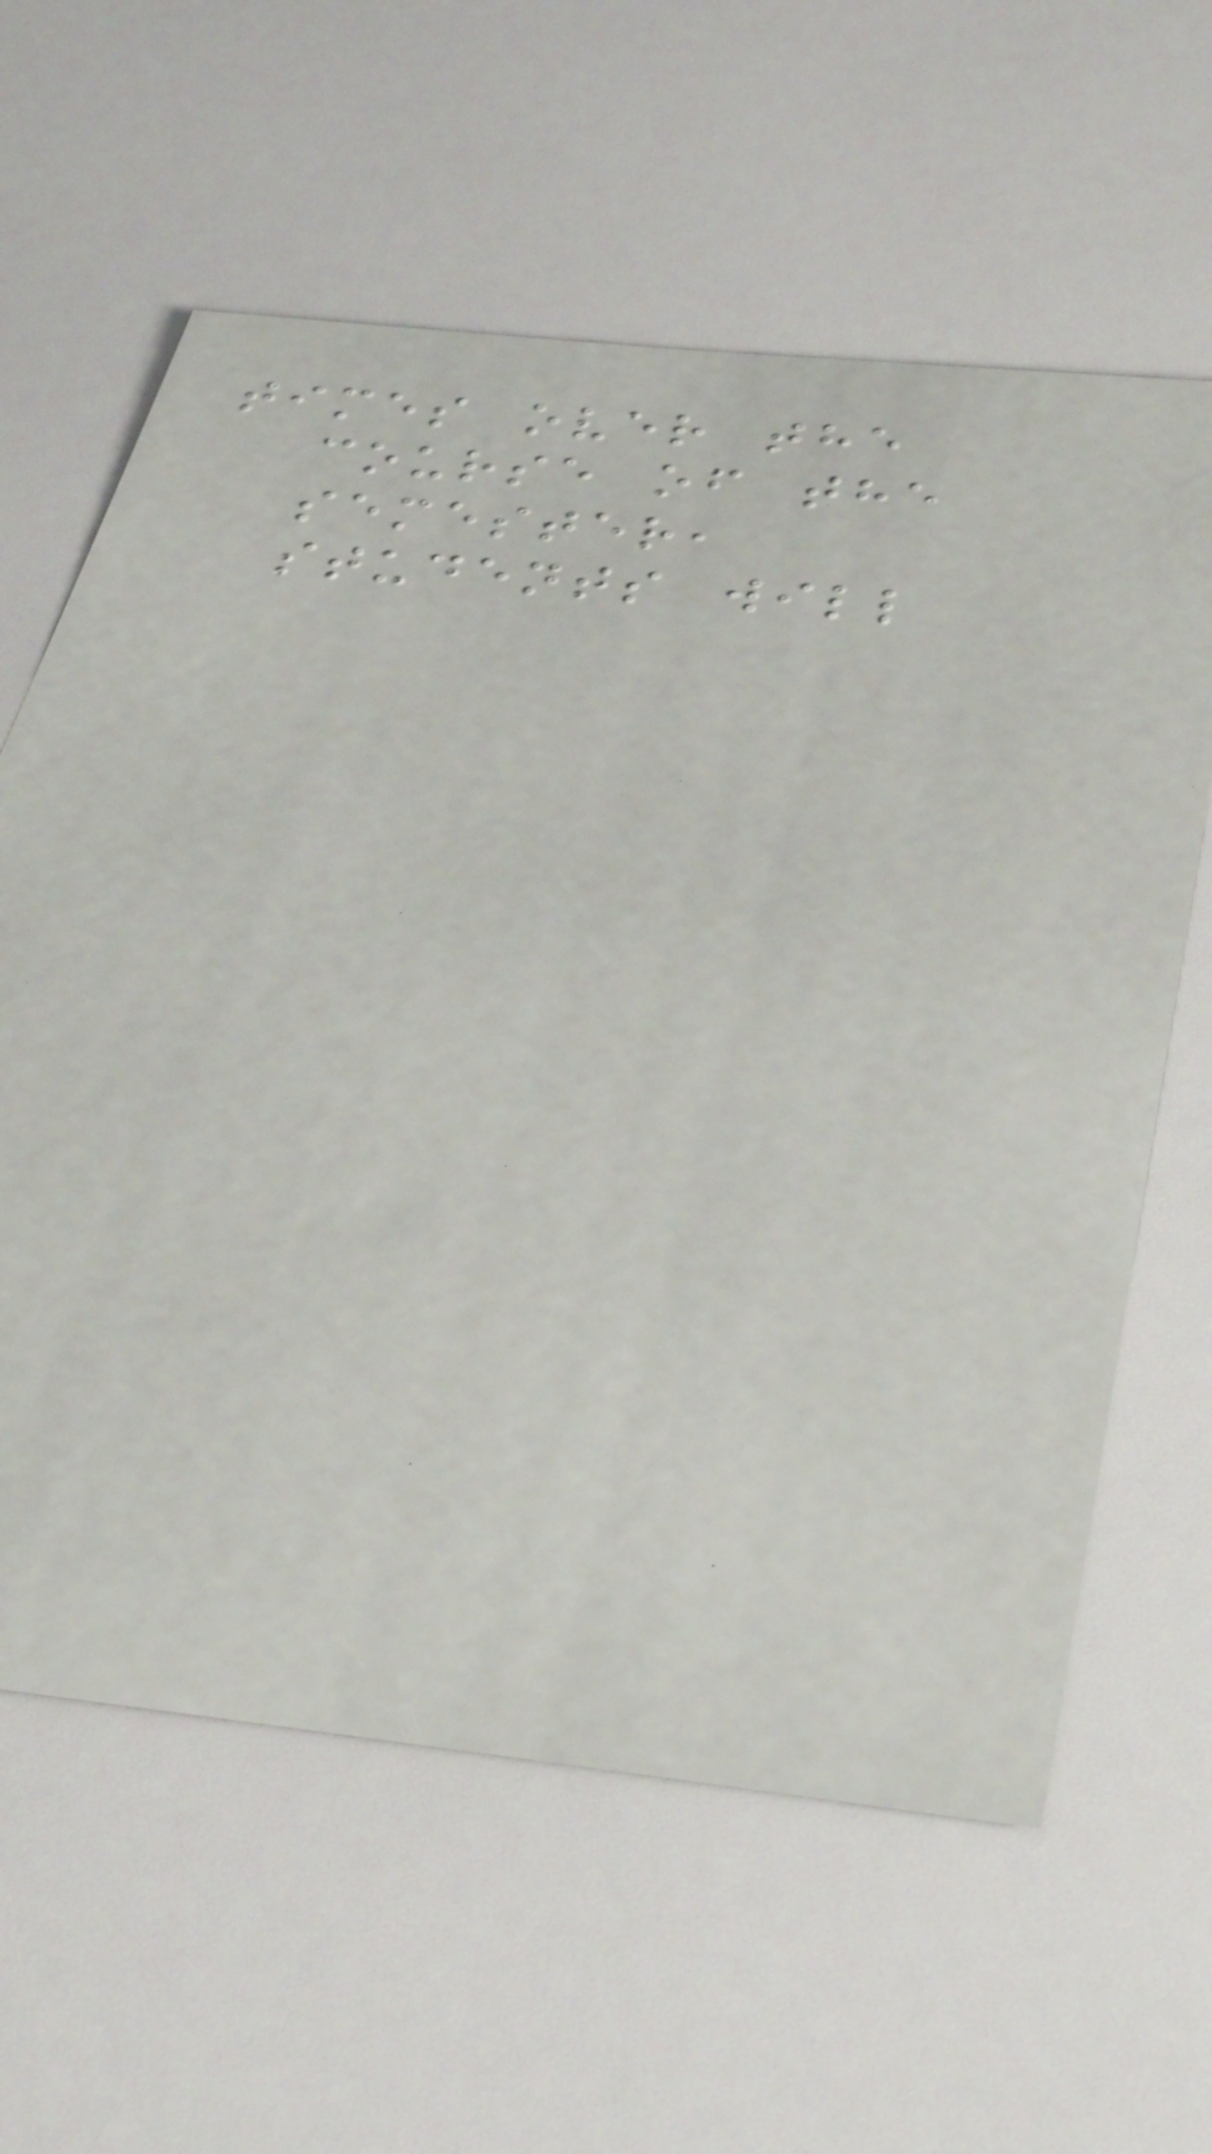times over the
course of the
semester,
students will
